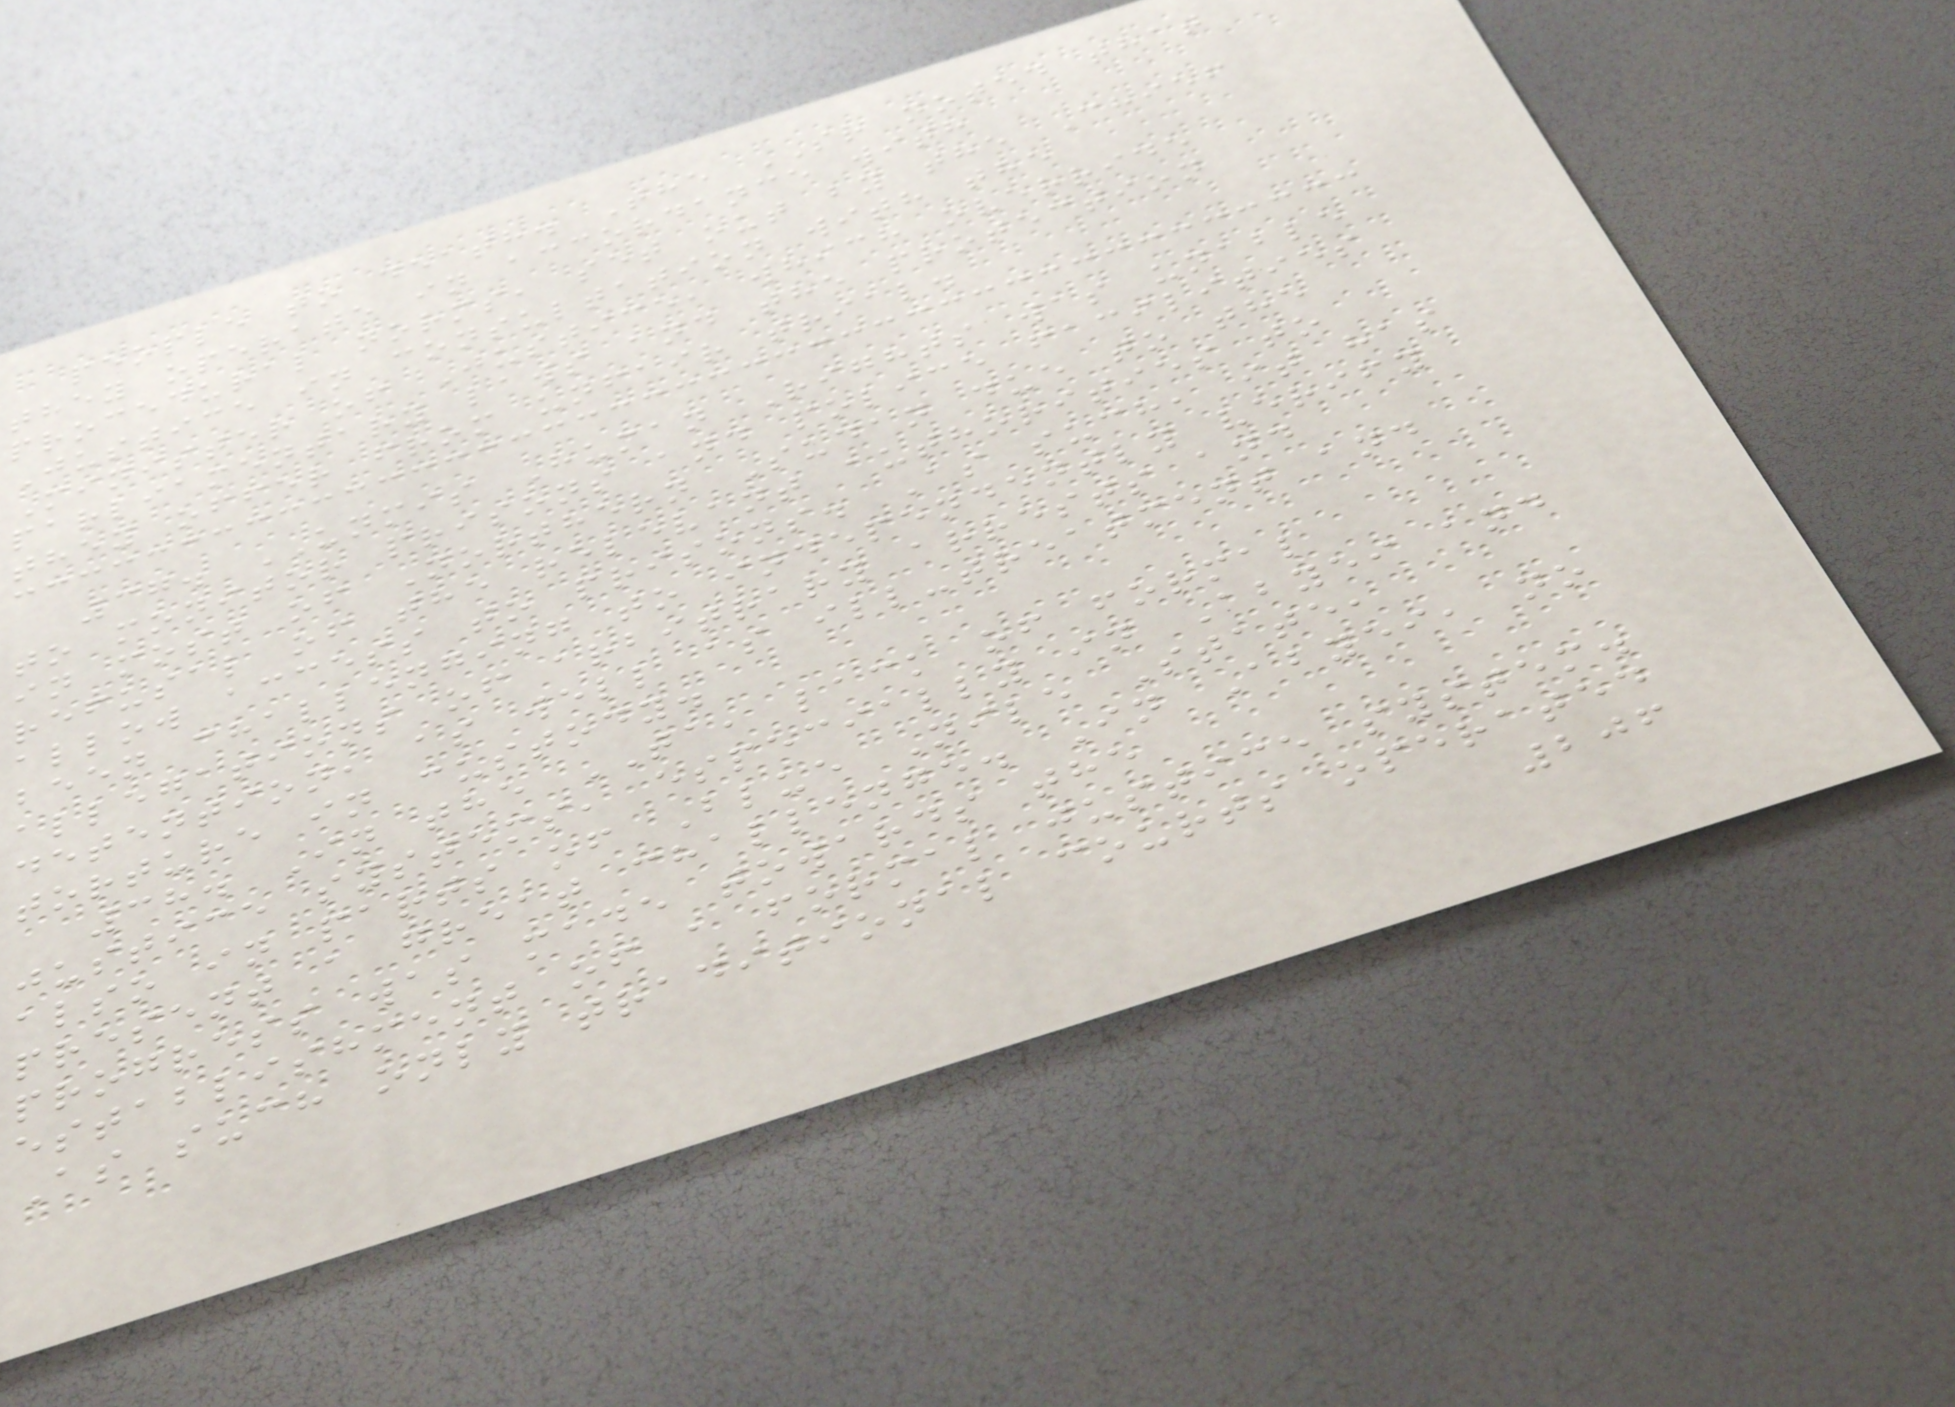people to death. The SR noted that
they operate in accordance with
procedural norms, set out by the Chief
Justice in consultation with the
Minister of Justice, which override
parliamentary laws and the protection
they offer from unfair trial.
37. UNMIS Human Rights was unable
to monitor prisons and police facilities
in most of Northern Sudan due to the
refusal of the relevant authorities to
allow access to prisons. As such, it has
been challenging to independently verify
allegations of arbitrary arrests and
detention, as well as ill-treatment and
torture in custody.
38. In the TA, lack of formal
justice systems, especially in Abyei and
also in parts of Blue Nile State,
present a great challenge. In Abyei, no
progress was made towards the
establishment of a formal justice system.
As such only traditional courts operated
206
